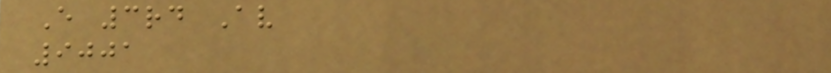E 3rd Av
9001
